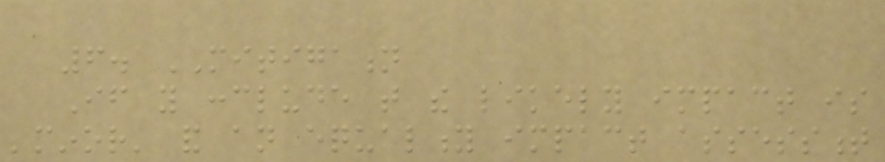6. MITIGATION
If you conclude that the likely impact is
'minor' and an equality impact assessment
